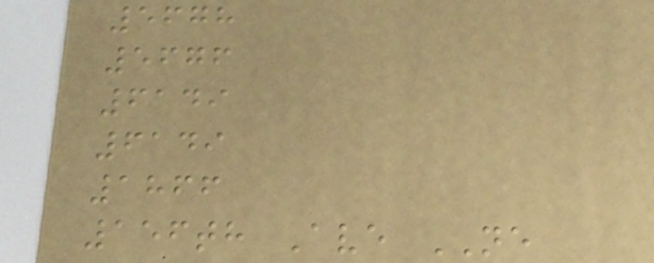5678
5676
6149
6149
1866
156th Ave NE
